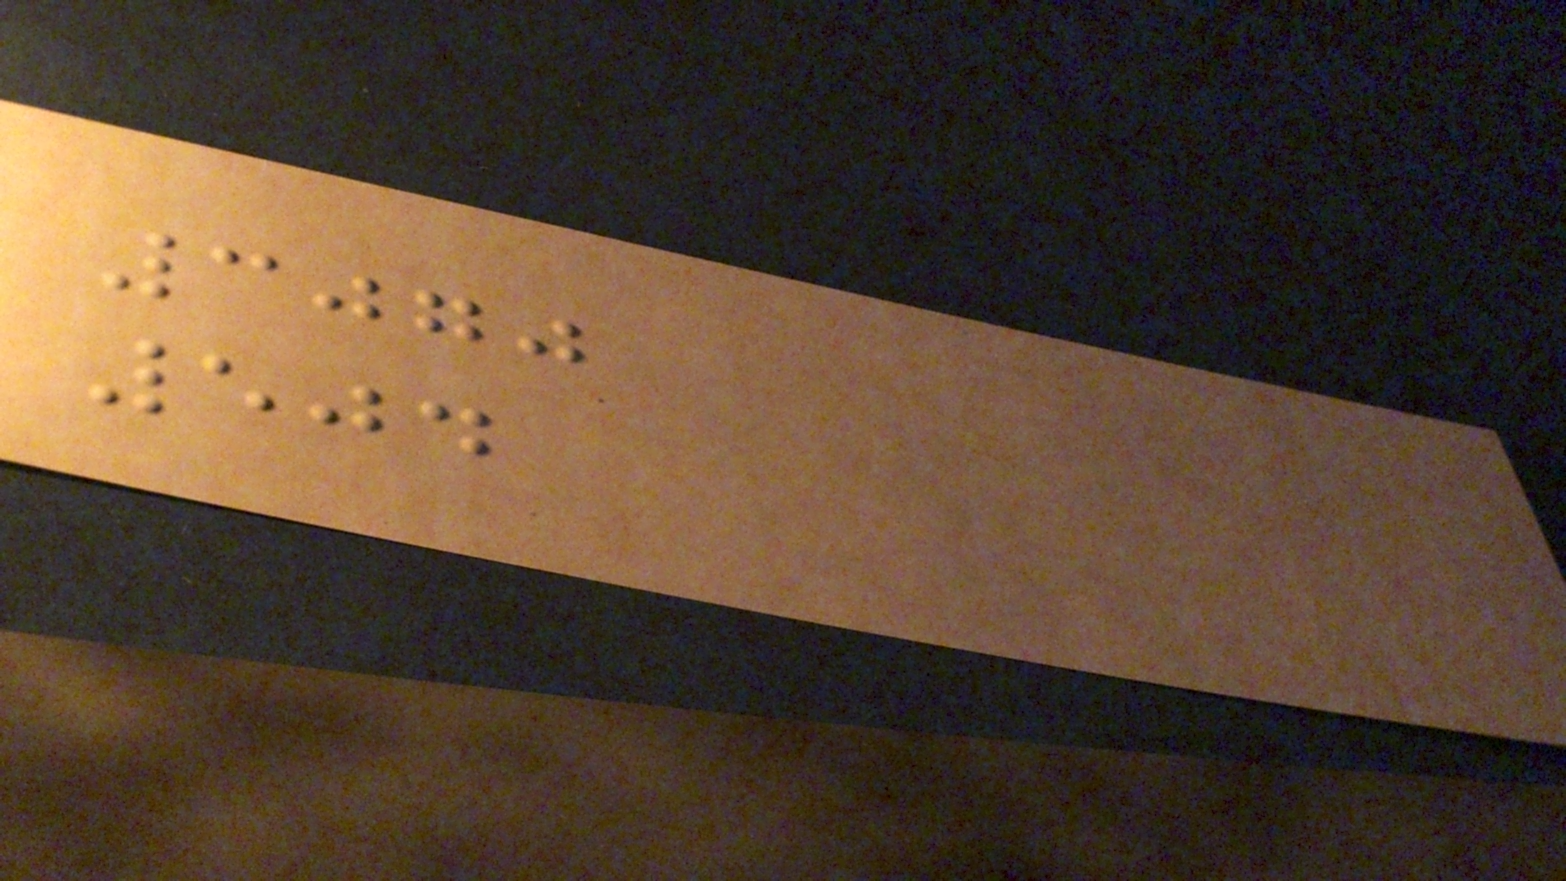3070
504
